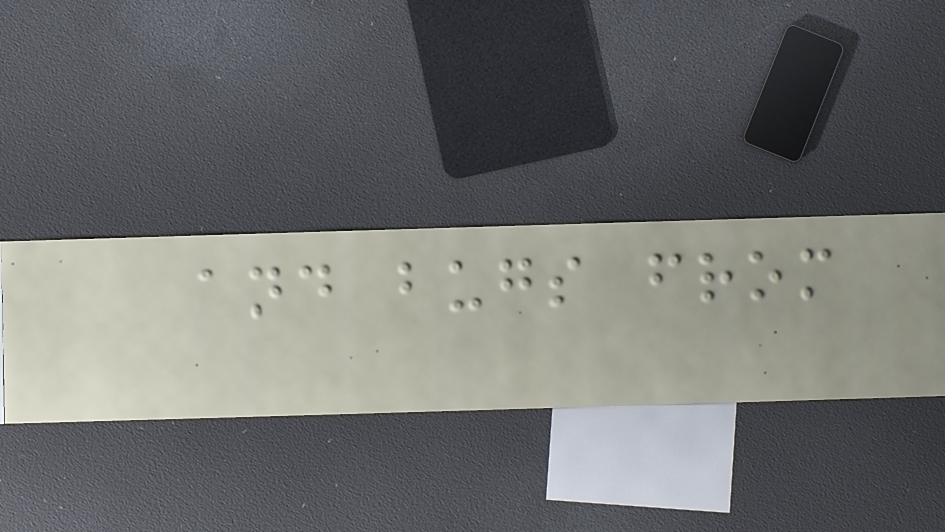and bugs from
